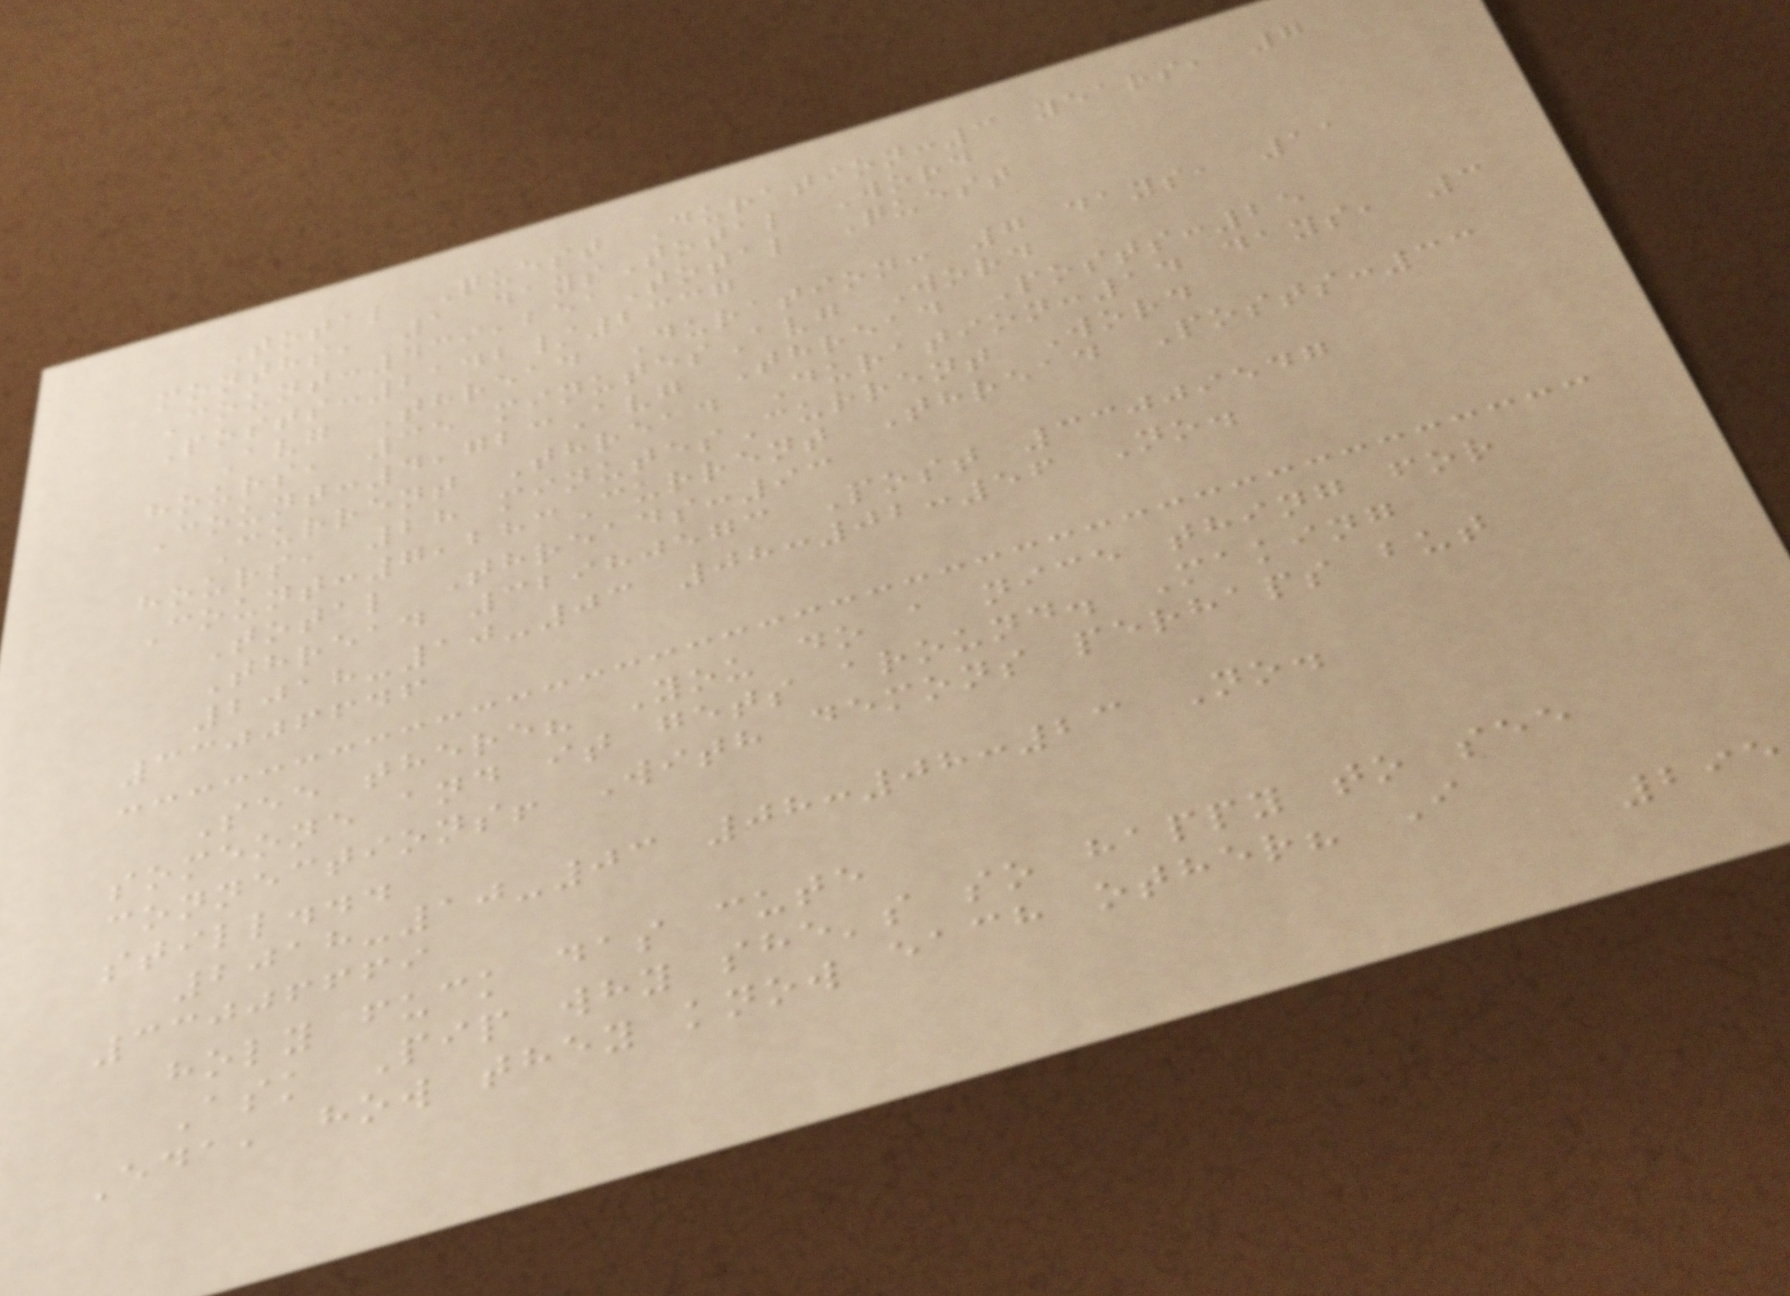Total Quest Duration:3 years, 7
months, 1 daysTotal Word
Count:439,251Total Quest
Posts:2142/2337
Avg Thread Duration: 7 days, 11
hours, 35 minutesAvg Word
Count:4,723Avg Thread Posts:25
Current Thread Duration:14 days, 3
hours, 28 minutesCurrent Word
Count:7,283Current Thread Posts:33
Total Threads:93
Thread 32980573 Post 33009547
2018-10-03 08:02:56 No.
33006646
See there? You do a nice thing for
someone and it gets around. Making
connections! With demons perhaps but
still...
2018-10-03 08:08:23 No.
33006669
holy fuck das cute
Ask Pip why she's so happy to see
Eda, how they know each other? I
295
